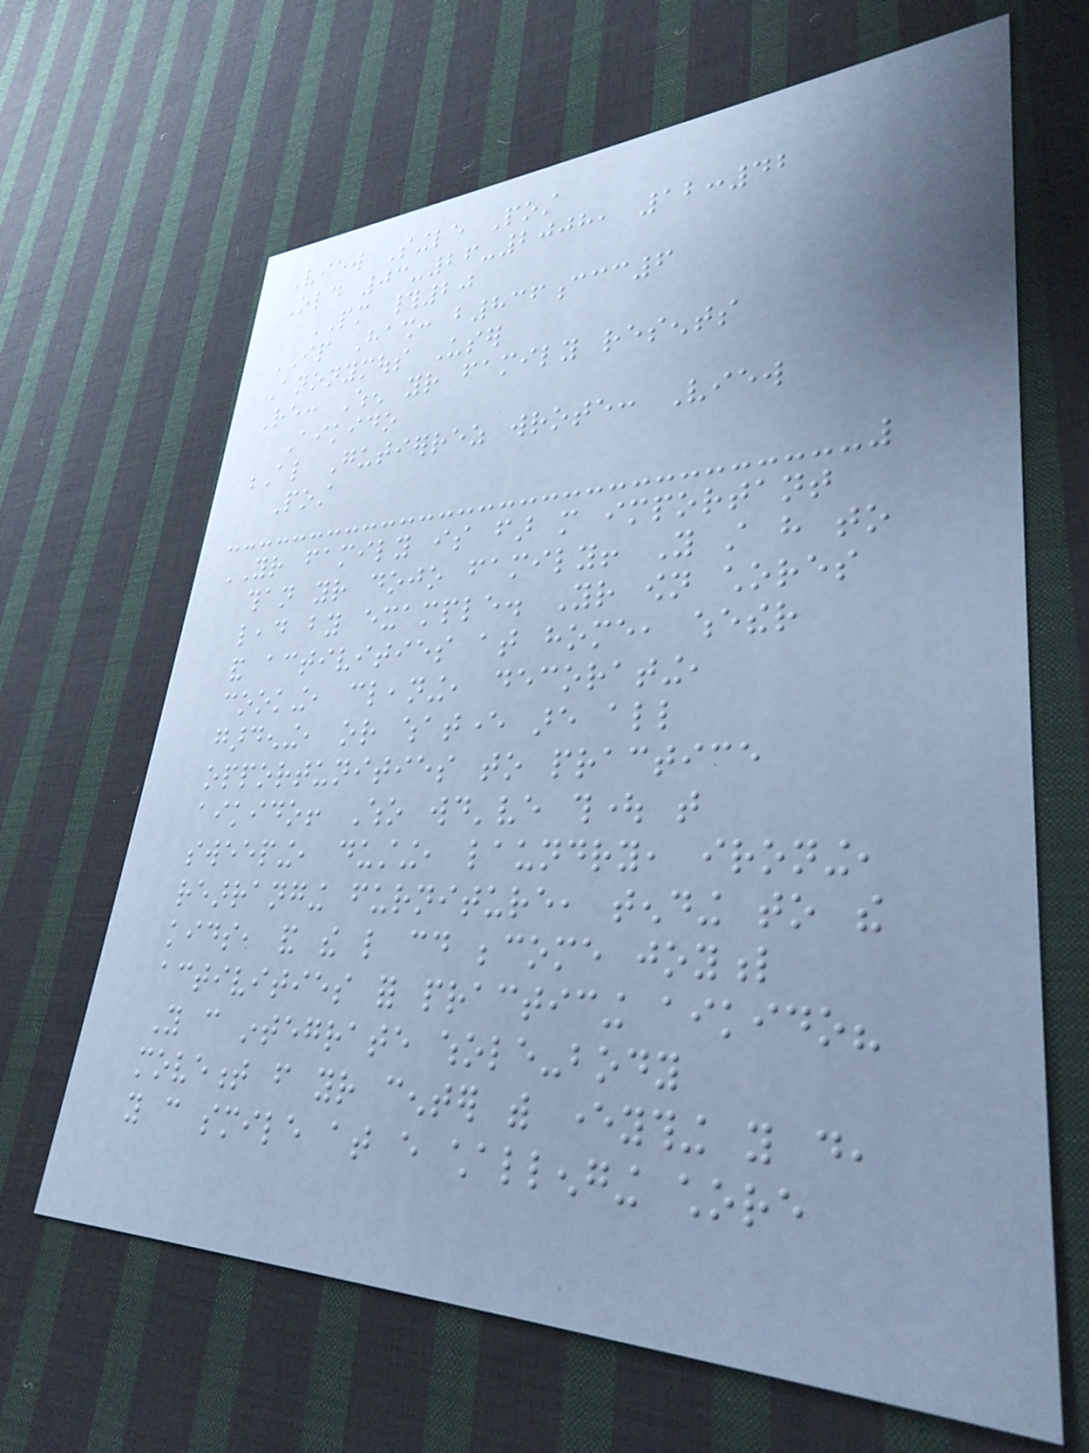View Single Post
Old 03-26-2008, 12:42
PM #20
IP Hash: b836ccc6
Anonymous User
Re: When your family resents
Aikido
Al Gutierrez wrote: View
Post
YOUR family is far more important
than your dojo family! You still have to
lead by example. Your own chores
and activities at home, whether
cooking, cleaning, decorating,
gardening, or whatever are all
opportunities to practice
aikido! Who would've thought that
sweeping, dusting, laundry, ironing,
rearranging furniture, tending to the
kids, and the like could become joyful
activities for practicing aikido?
You can integrate whole-body
movement from your center with everything you do,
you can smile at every challenging chore
